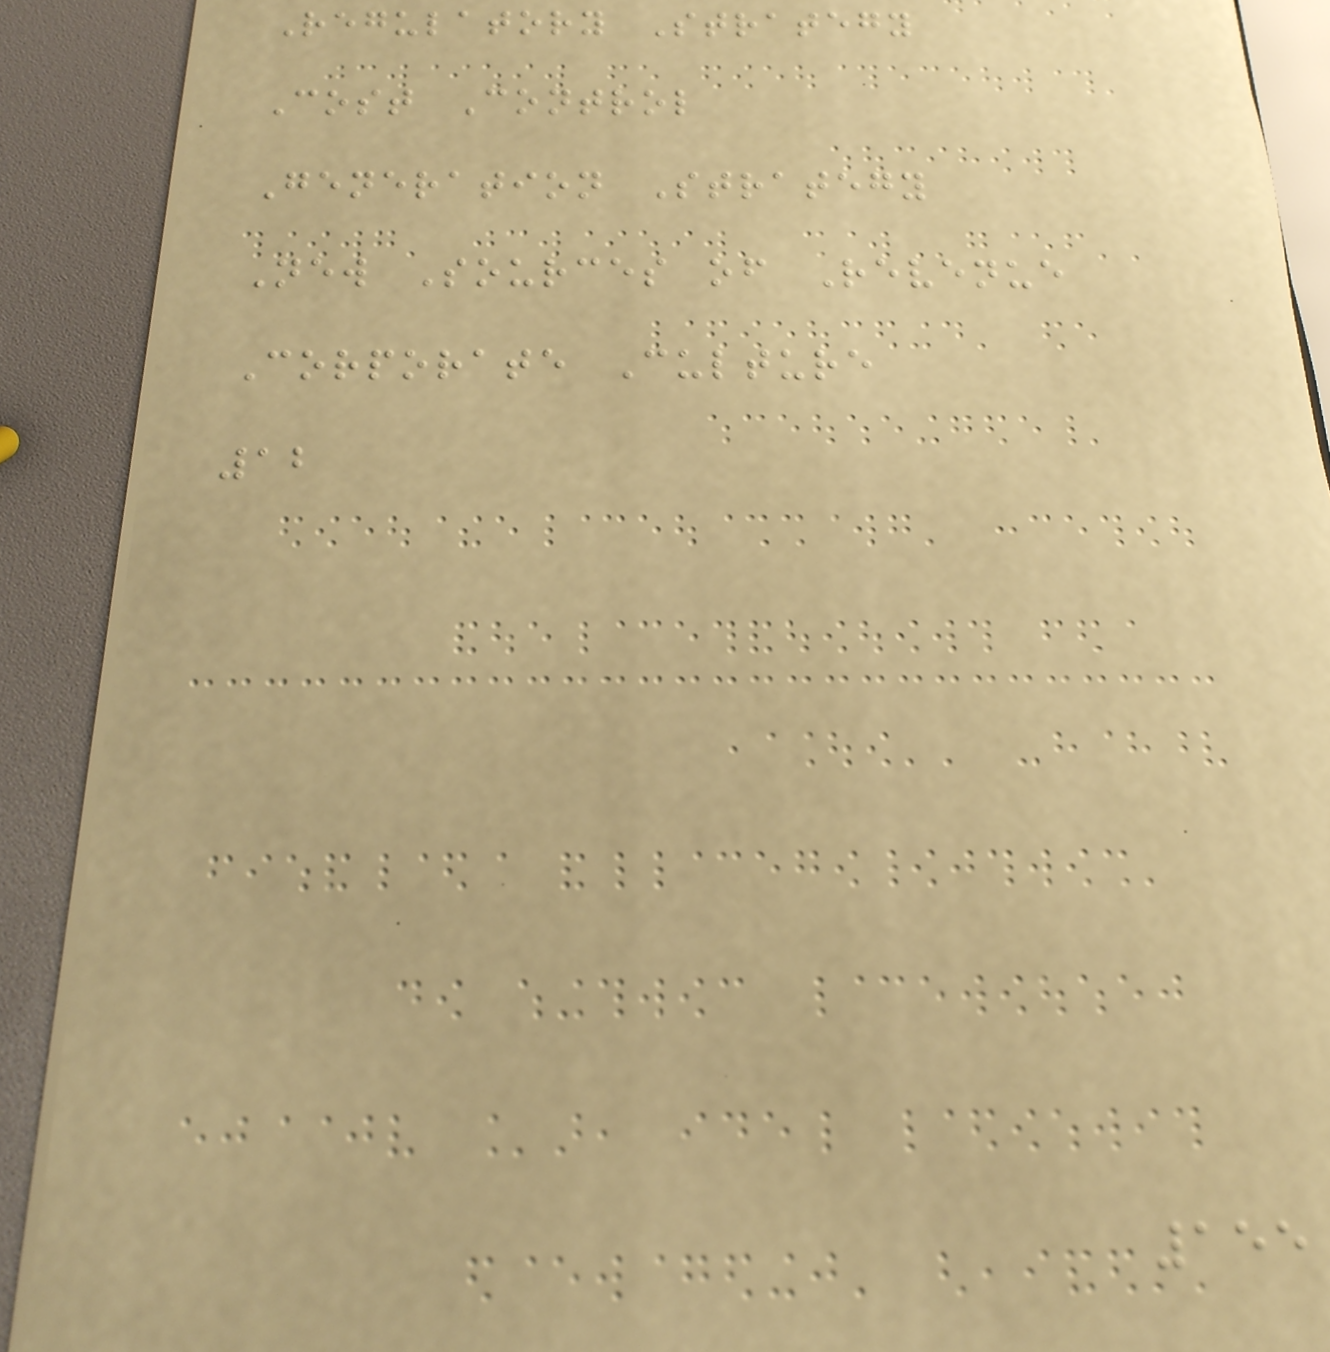Regulatory Strategy
Cost Control
Generation Strategy
New Sources of Revenue
Corporate Culture
12
155
